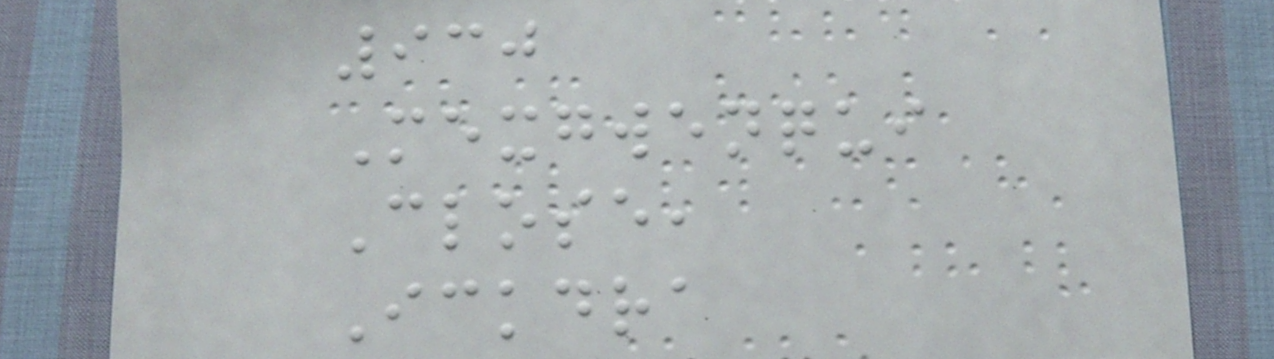930
Mexgwenqui
Close,
Ickdra
